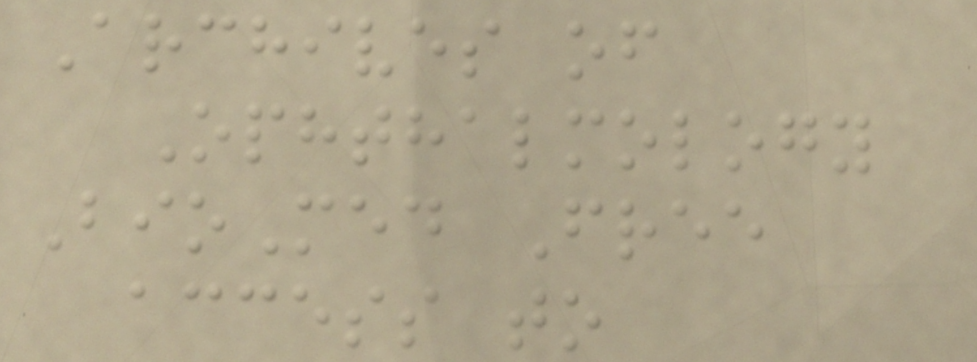Archives of
Ophthalmology
BioMed Free
access to
